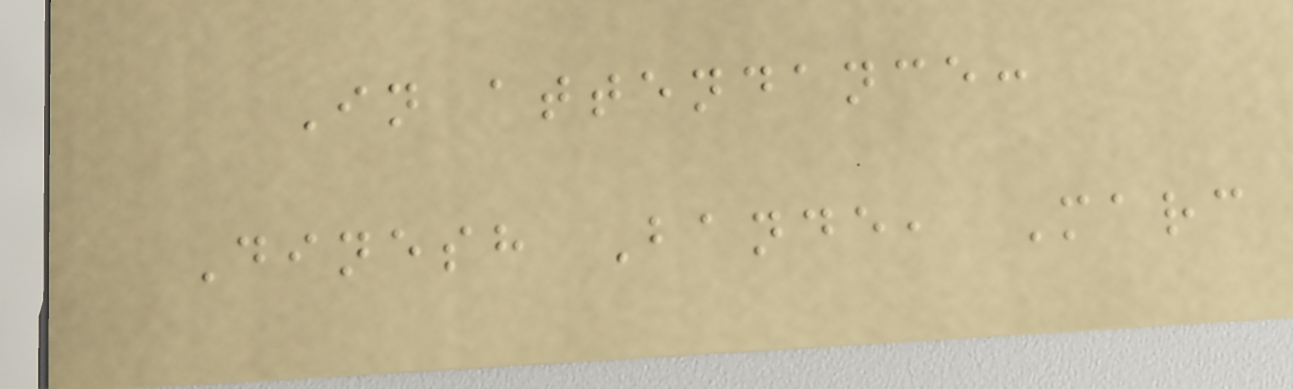In attendance:
Dinesh Bande, Marc
